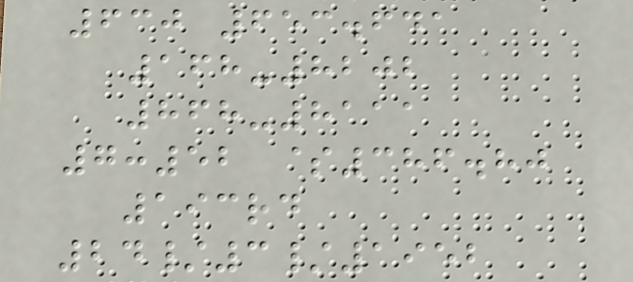630 653.641
168-8202
868-8111
7:52 $386.80
193rd
24/3/1952
